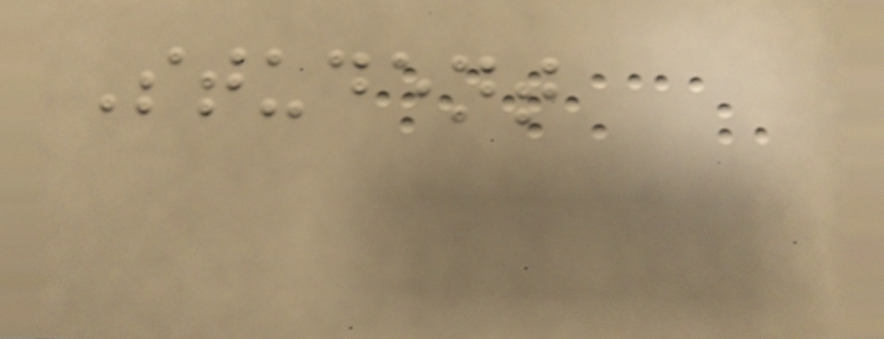Student
